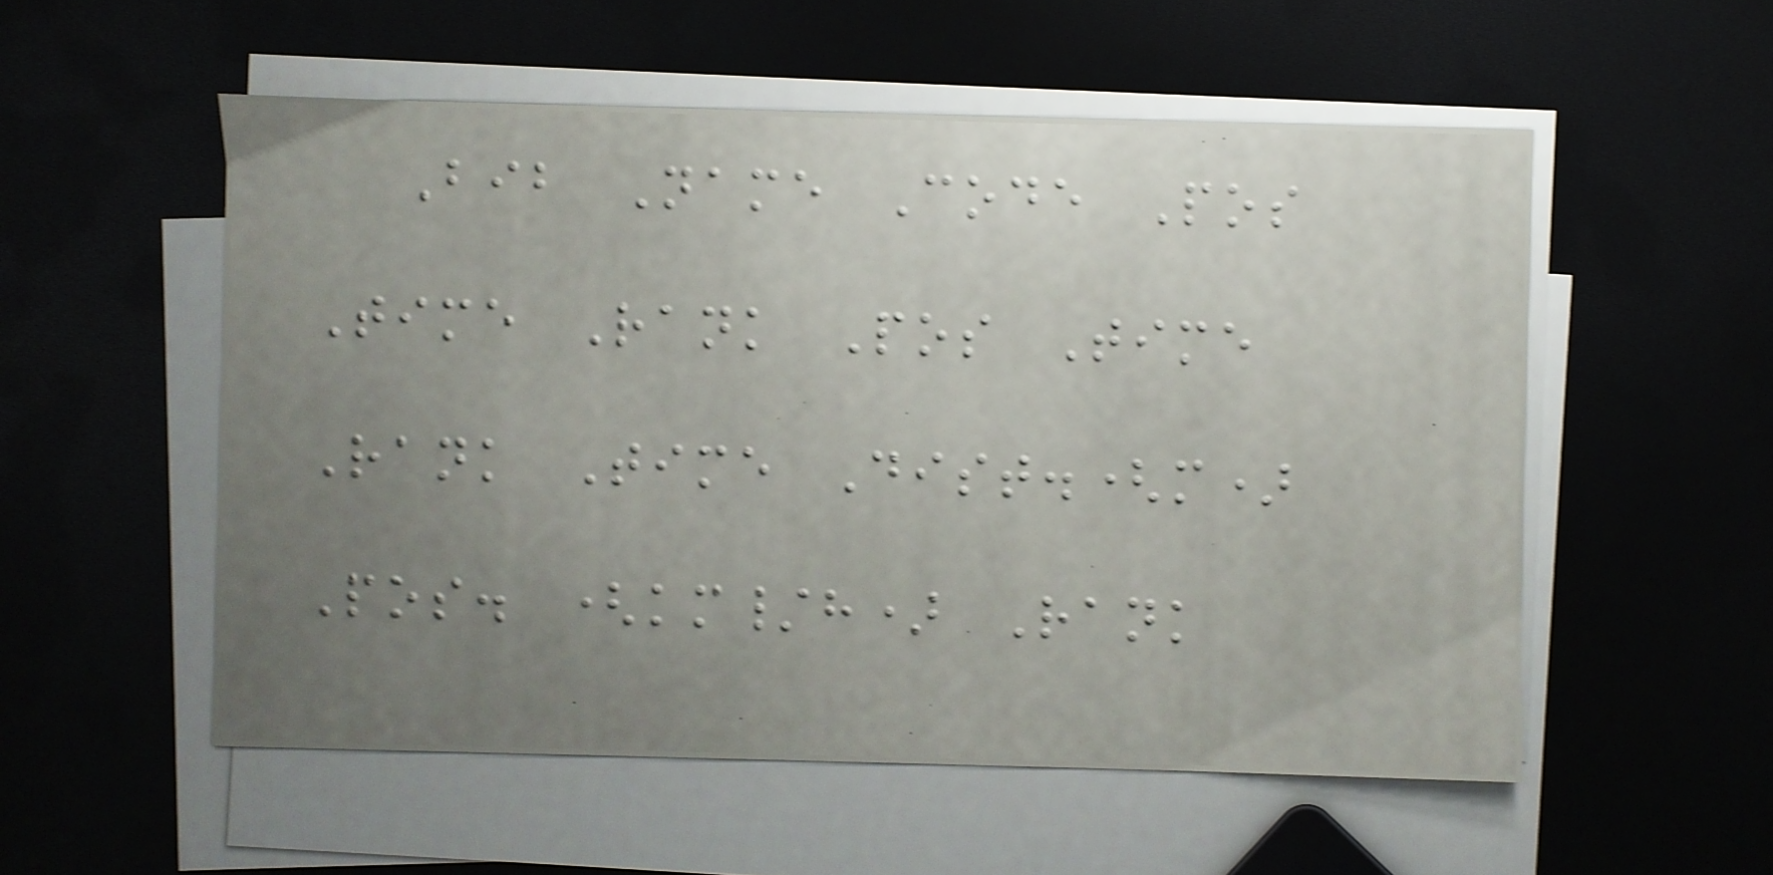Bib Name Code Pos
Time Rank Pos Time
Rank Time Dist.(m)
Pos. (km/h) Rank
